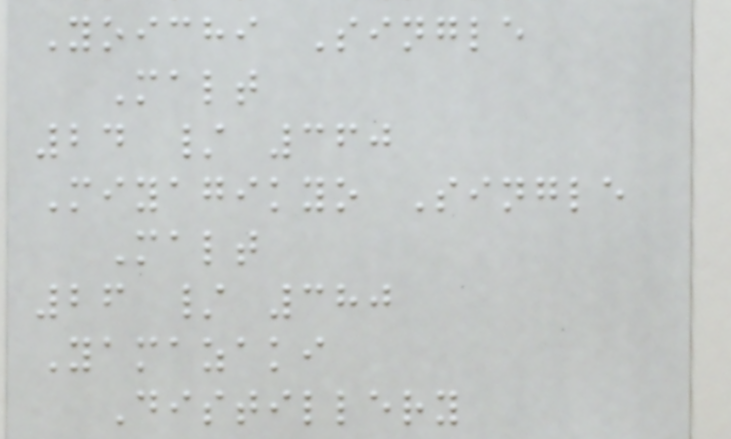Yoichi Single
Malt
24 / 360
Miyagikyo Single
Malt
26 / 380
Yamazaki
Distillery
